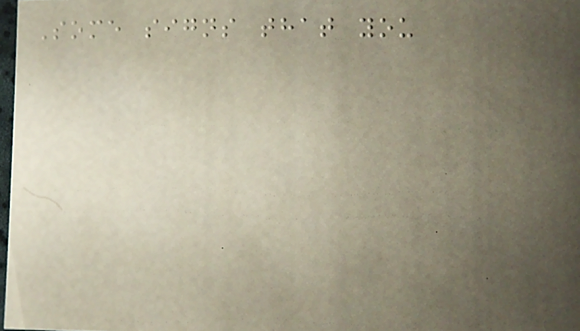Some signs that you
